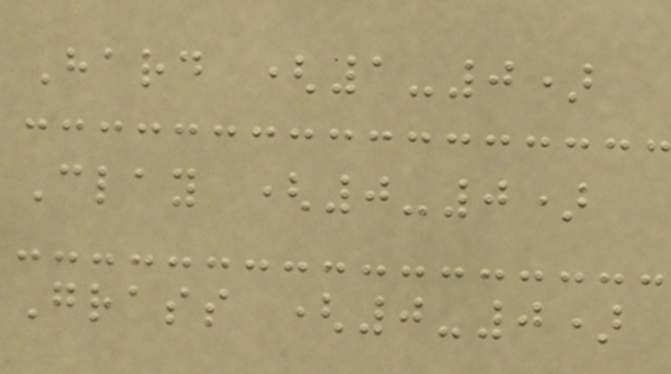Hard (1-0)
Clay (0-0)
Grass (0-0)
